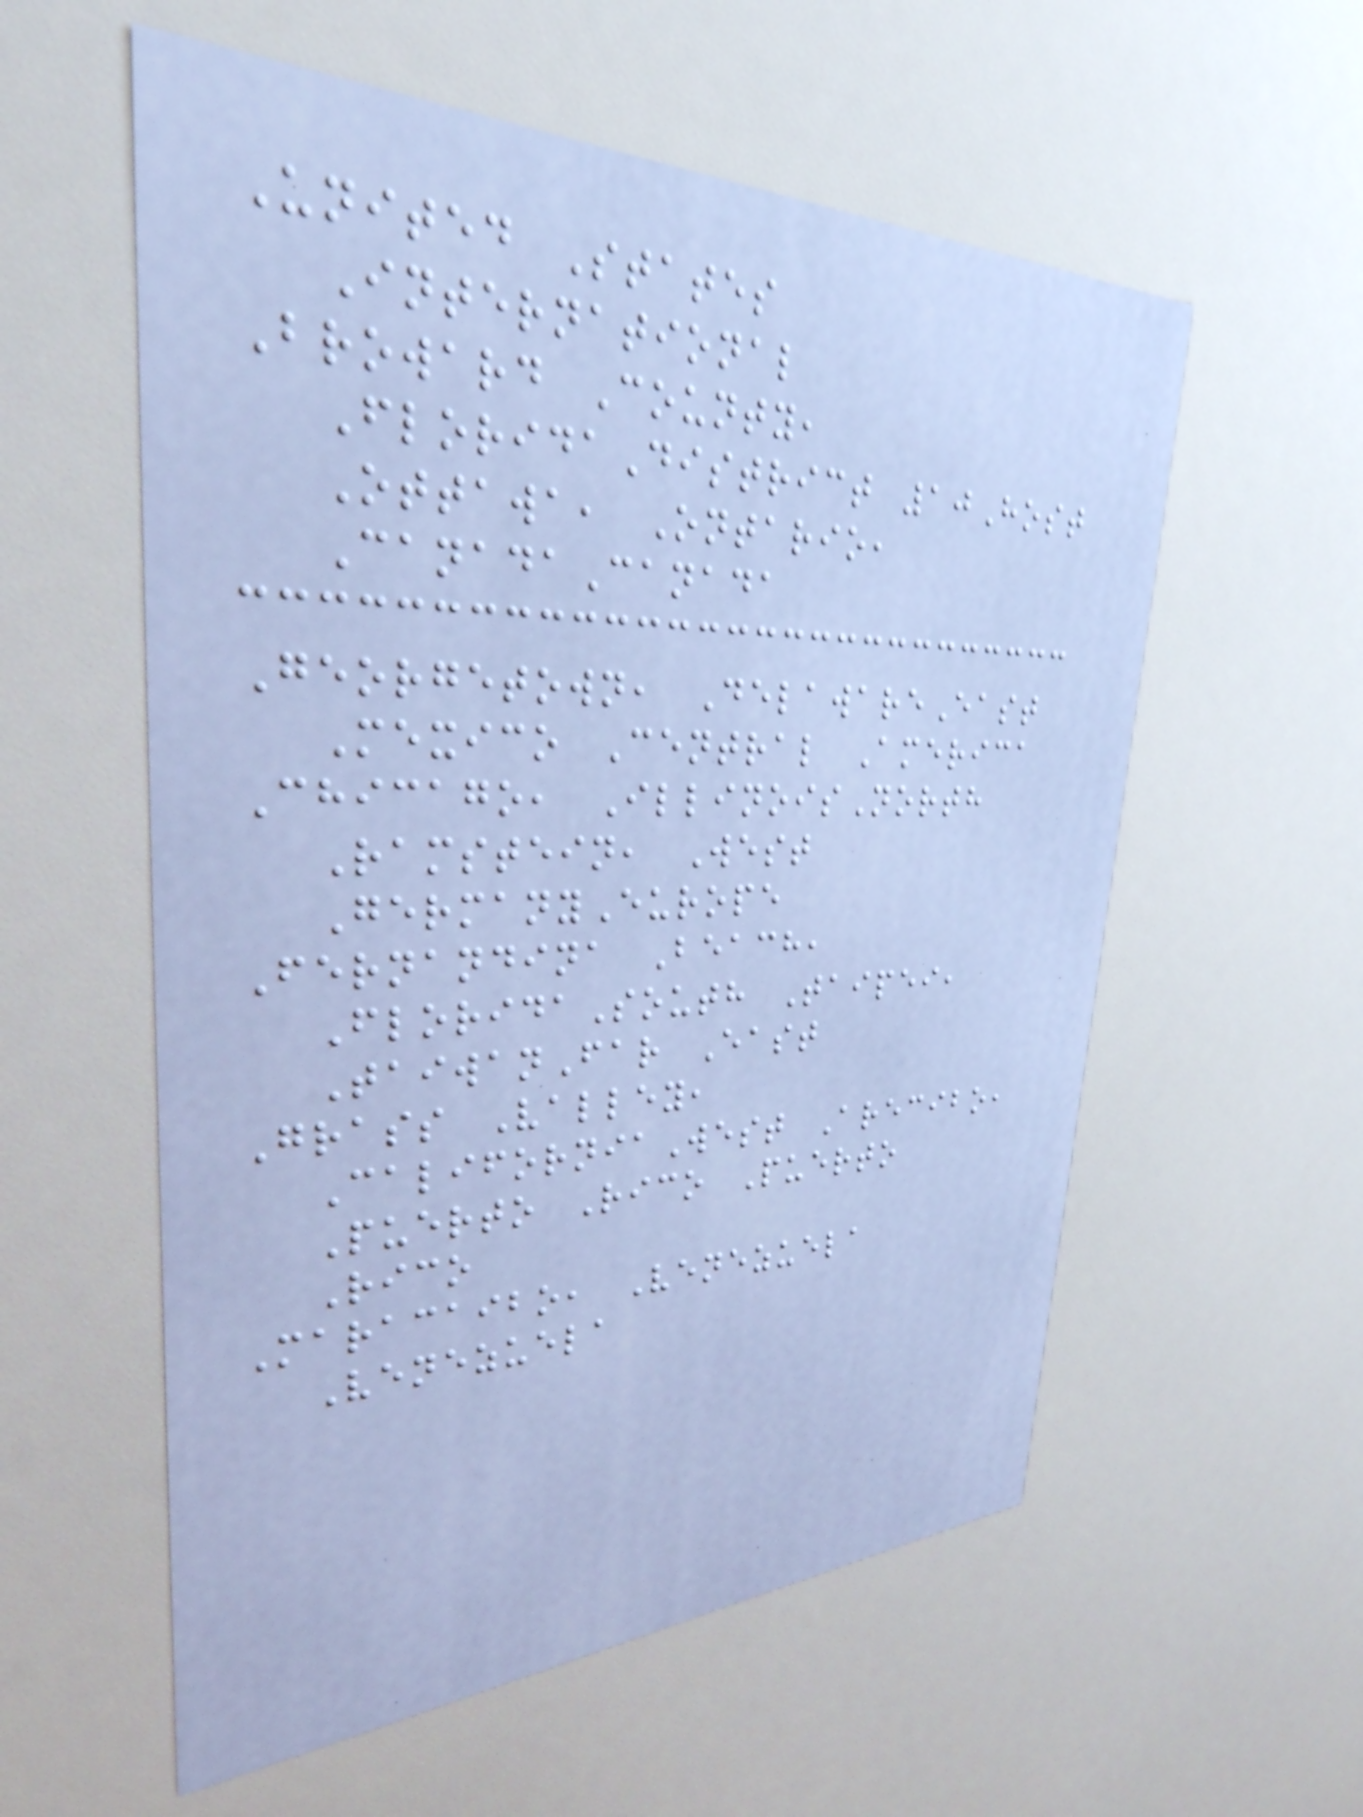United States
International
Broward County,
FloridaDistrict 10Host
Ottawa, Ontario,
CanadaCanada
Georgetown, DelawareEast
Mexico Central America
Chicago, IllinoisNorth
Ramstein, West
GermanyEurope
Fernandina Beach,
FloridaSouth Taipei,
TaiwanFar East
Grass Valley,
CaliforniaWest Arecibo,
Puerto Rico Puerto
Rico
Maracaibo, Venezuela
Venezuela
